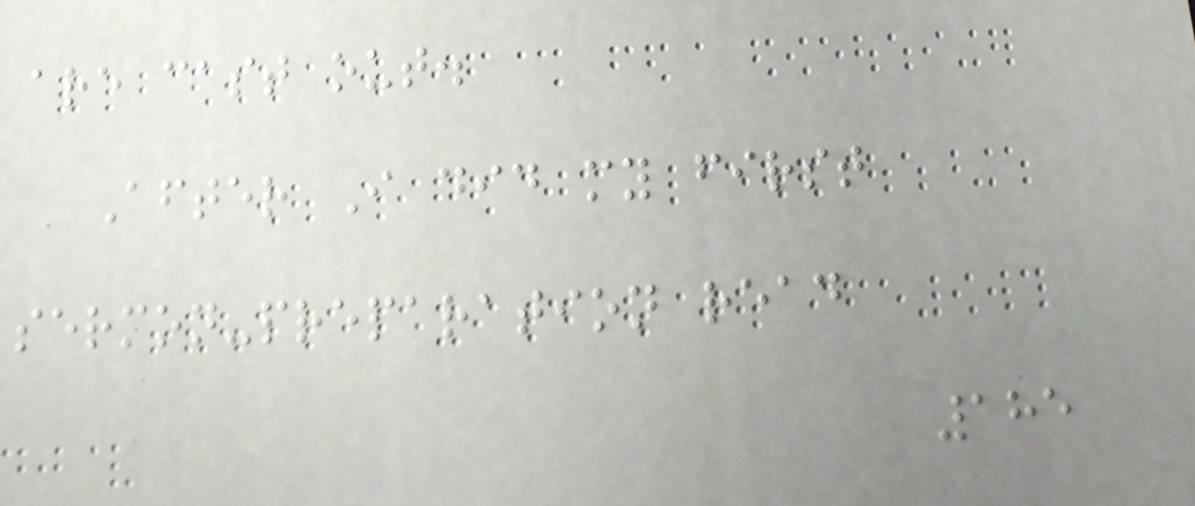are cast out.
After I did my first
sermon-preparation read
185
